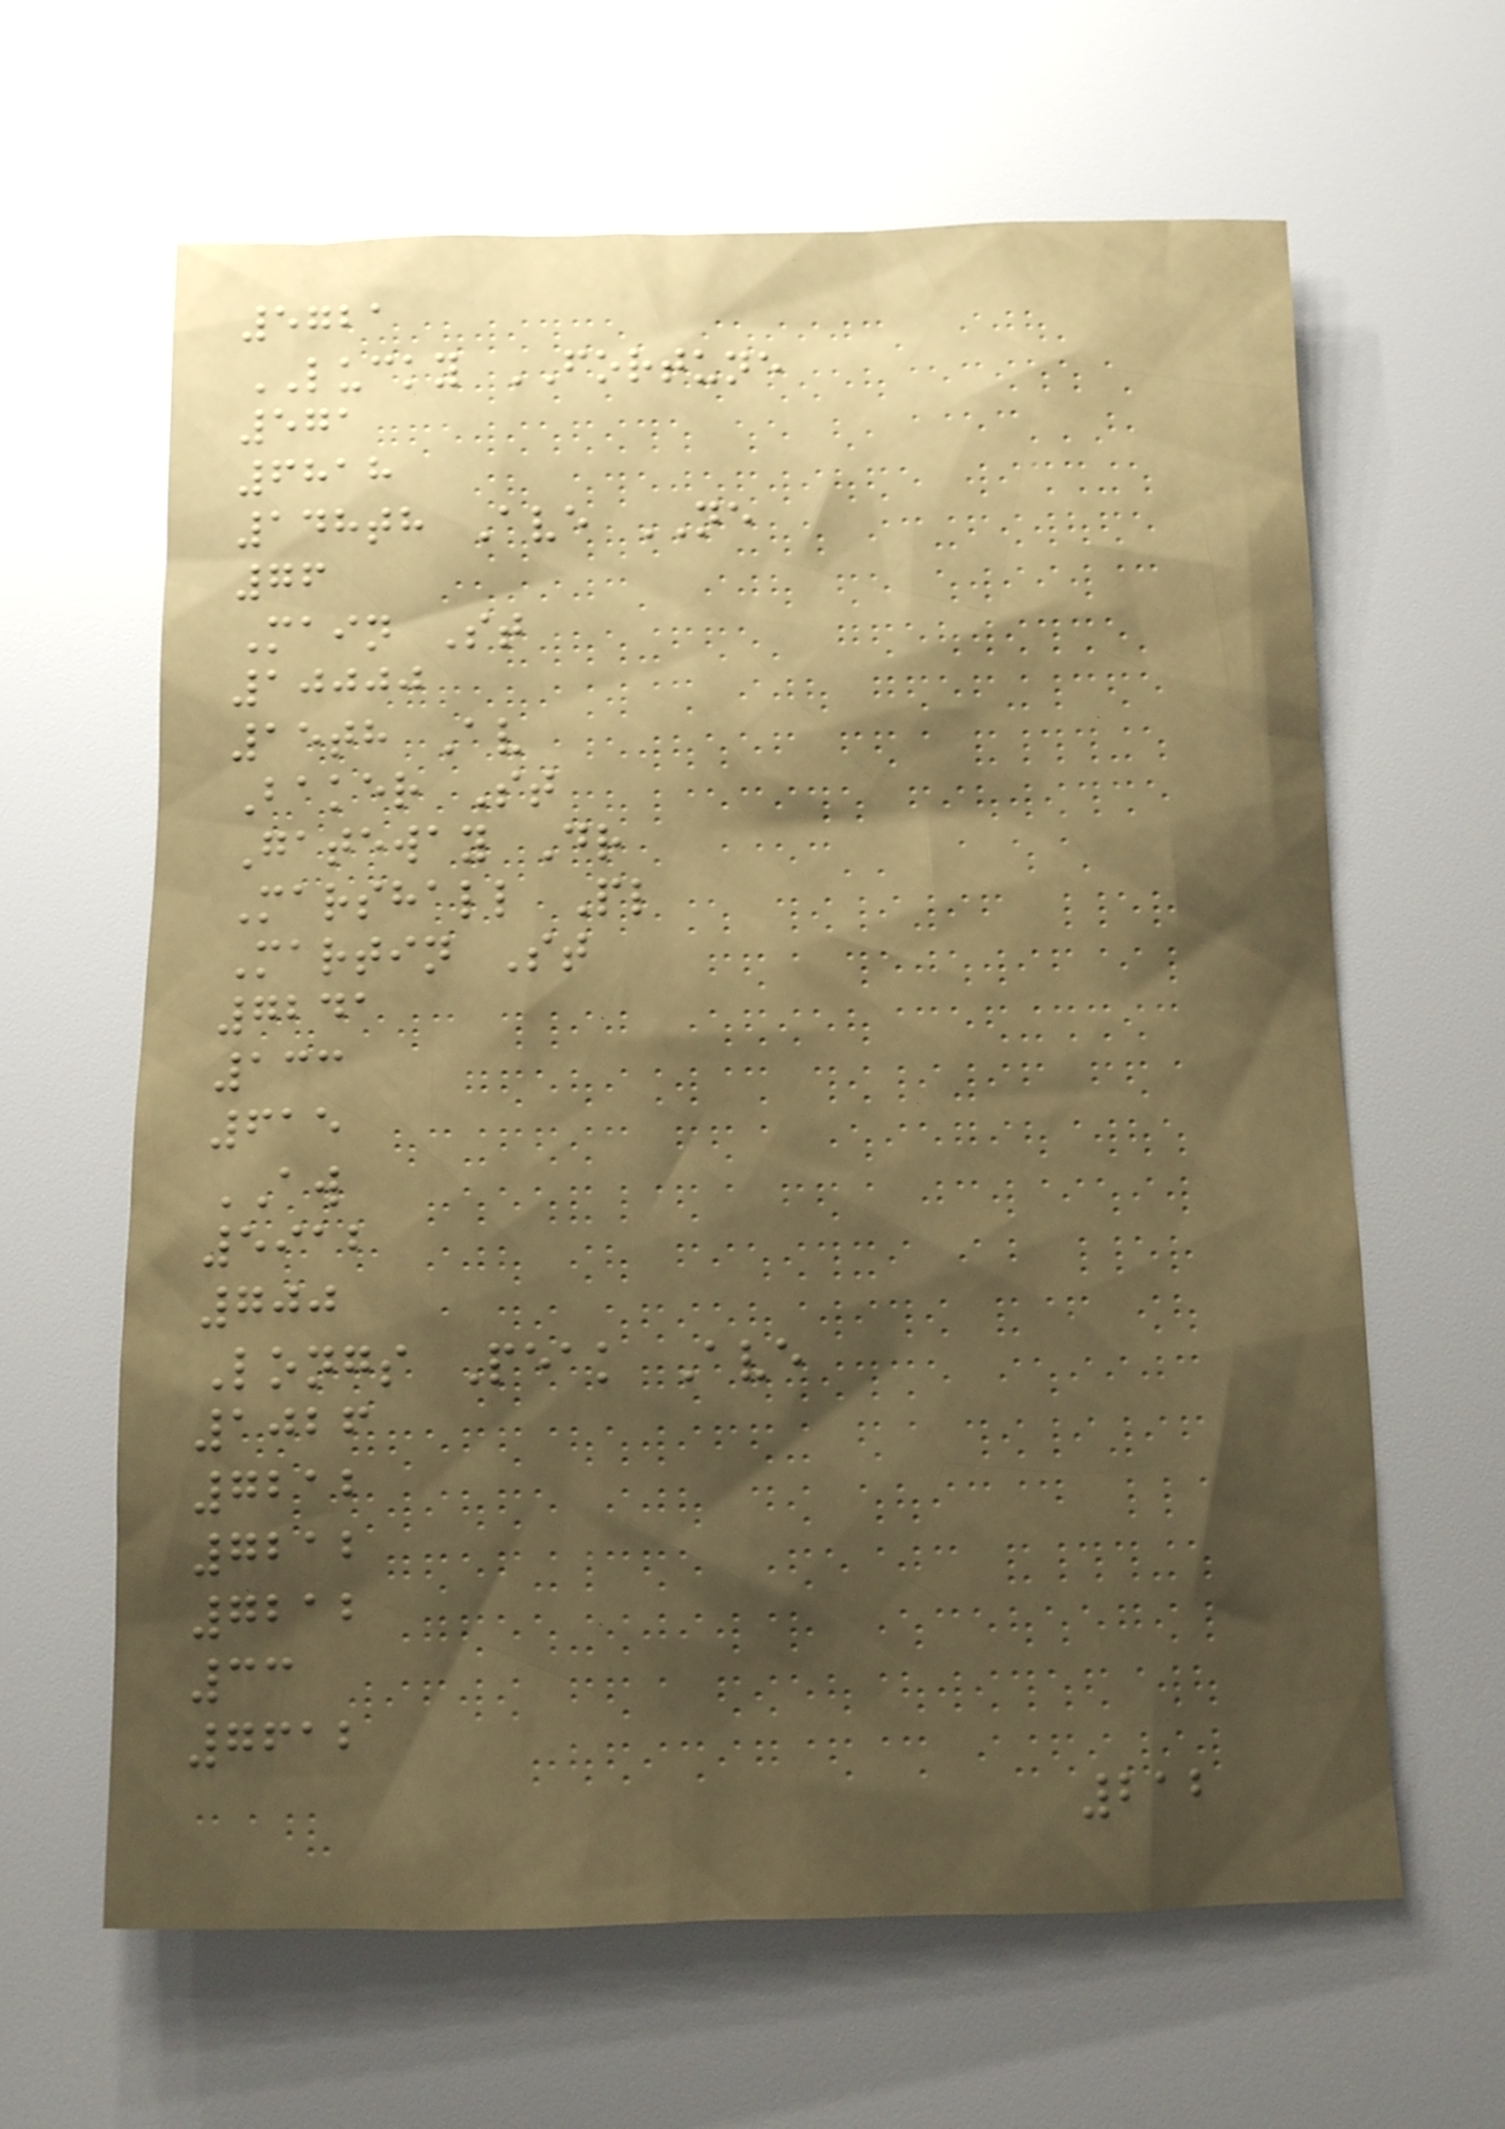5721
LUCKY FORTUNE
571
6818
148th Ave NE
76
Main St
10000
15th Av
Baker St
Gateway Dr
Marshall Pl
Martin St
7241
133
615
AW
5912
700
Longs Peak Ave
1026
7212
7212
7212
33
7612
212
